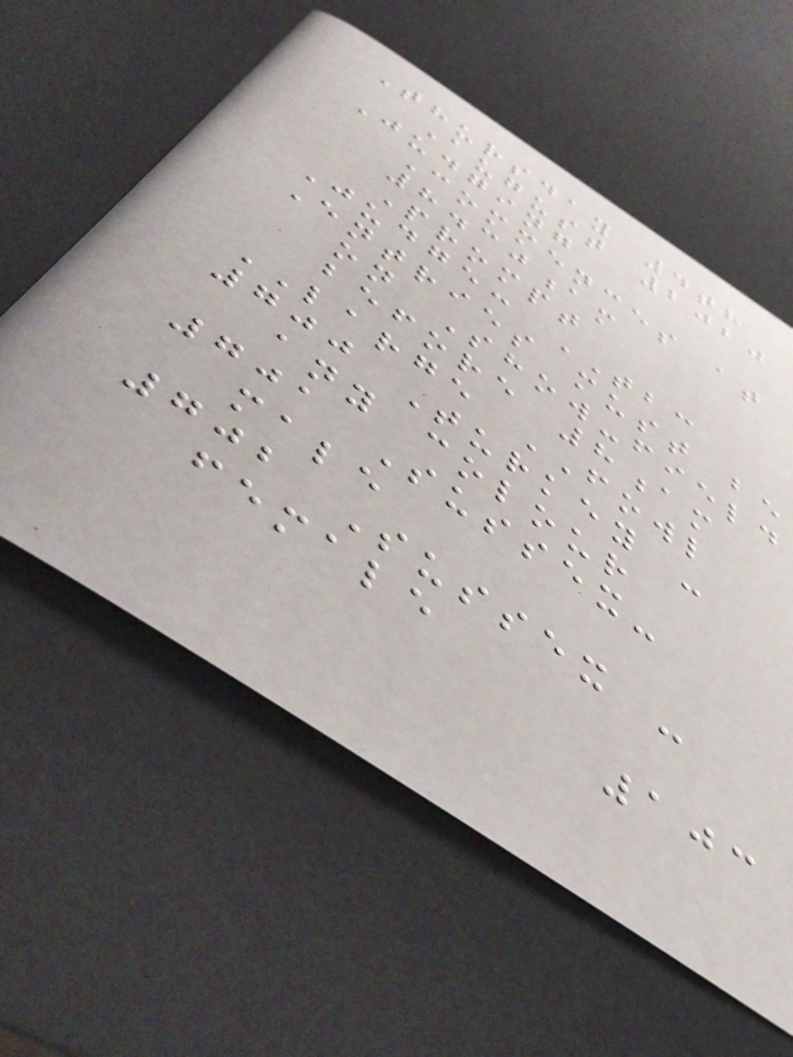Thursday 4th
August 2020
Judging
Commences at
8.30am
Prompt
Judge: TBC
Entries must be
on Show-field
before 8am
LARGE FOWL
700 Turkey -
any colour
701 Sussex-
male
702 Sussex -
female
103
